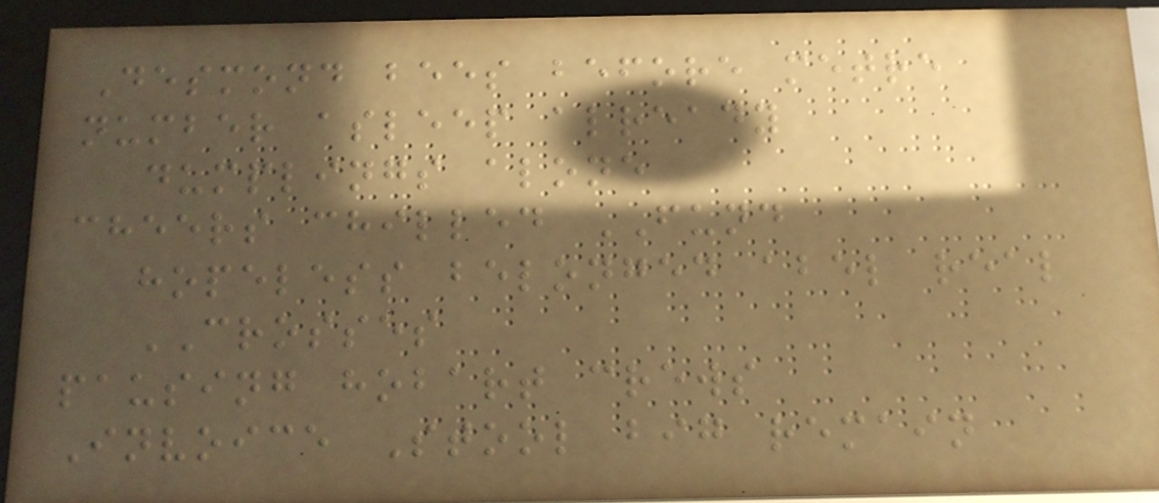Desmond bees before metre
number asleep already
dumplings alone
cheers chilled FUND
hopeless belonged abel real
CROSSES
pausing hobart crews
Invoice Stool big remain
